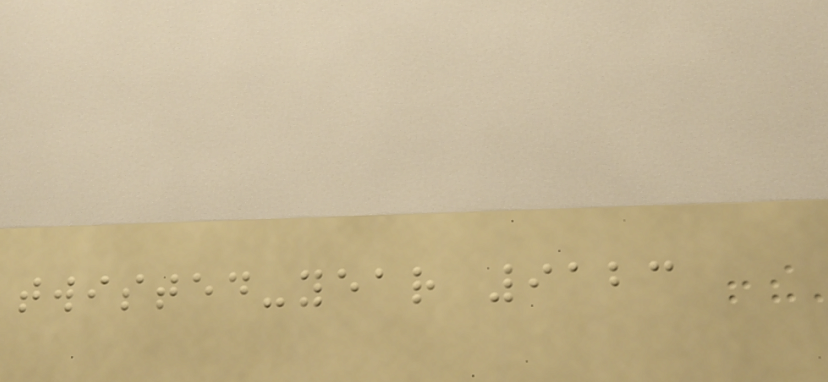twisted-year 9123
